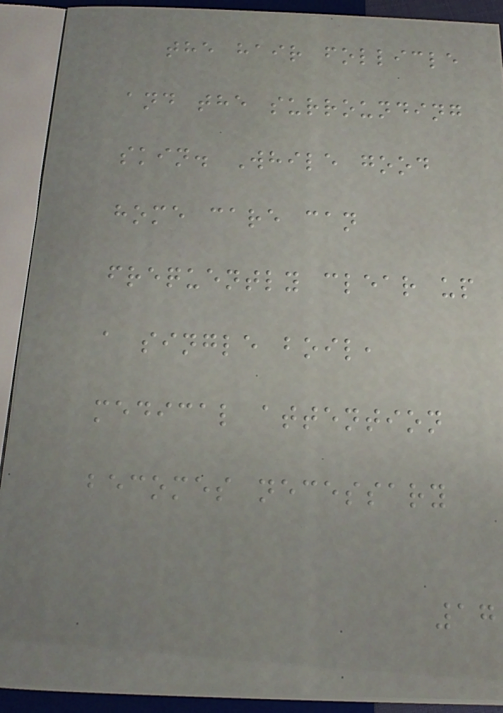the hair follicle
and the surrounding
skin. While good
home care can
frequently clear up
a single boil,
medical attention
becomes necessary
17
